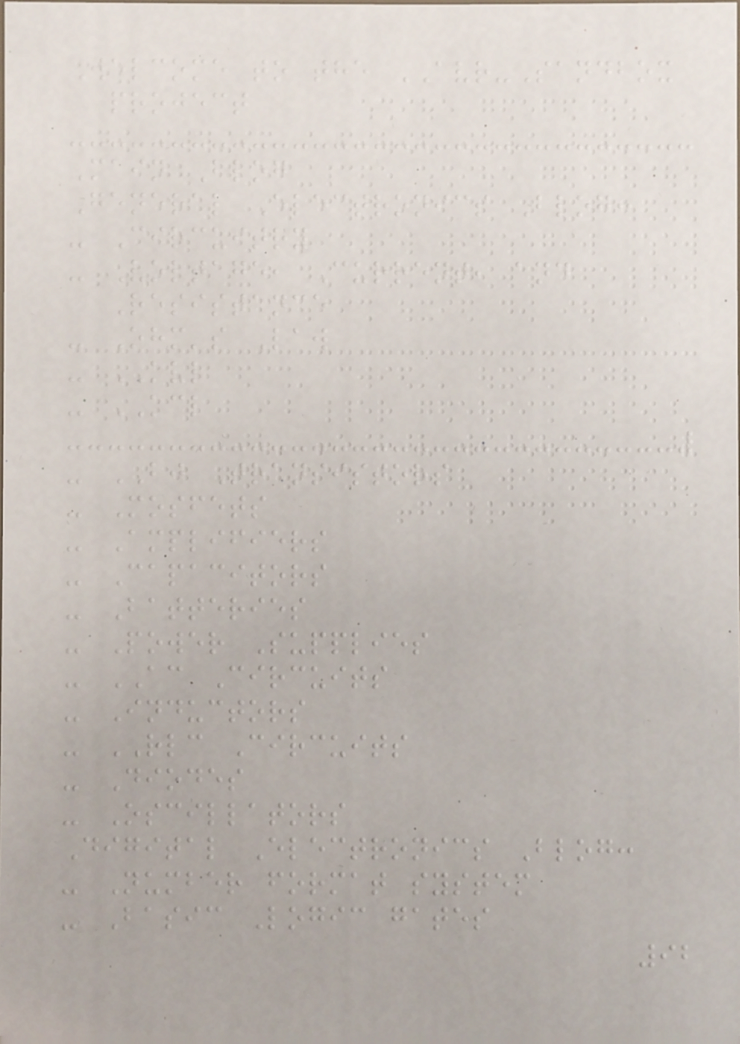Welcome to the AVR-Sandbox
project
Main Blog
General Electronics Blog:
- Circuitry
- Voltage, Current, and
Resistance
- Ohm's Law
- KVL
- KCL
- BJ Transistors
- Mosfets
- Amplifiers
- Capacitors
- Batteries
- Power Supplies
- AC Circuits
- Inductors
- RLC Circuits
- Diodes
- Oscillators
Digital Electronics Blog:
- Number format system
- Basic Logic gates
92
